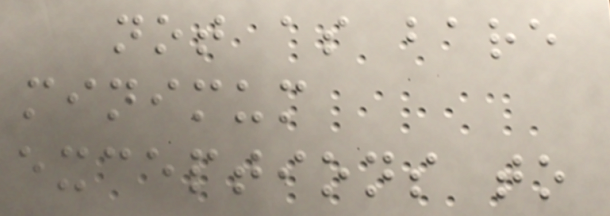not as bare
minimum
exceptions to
